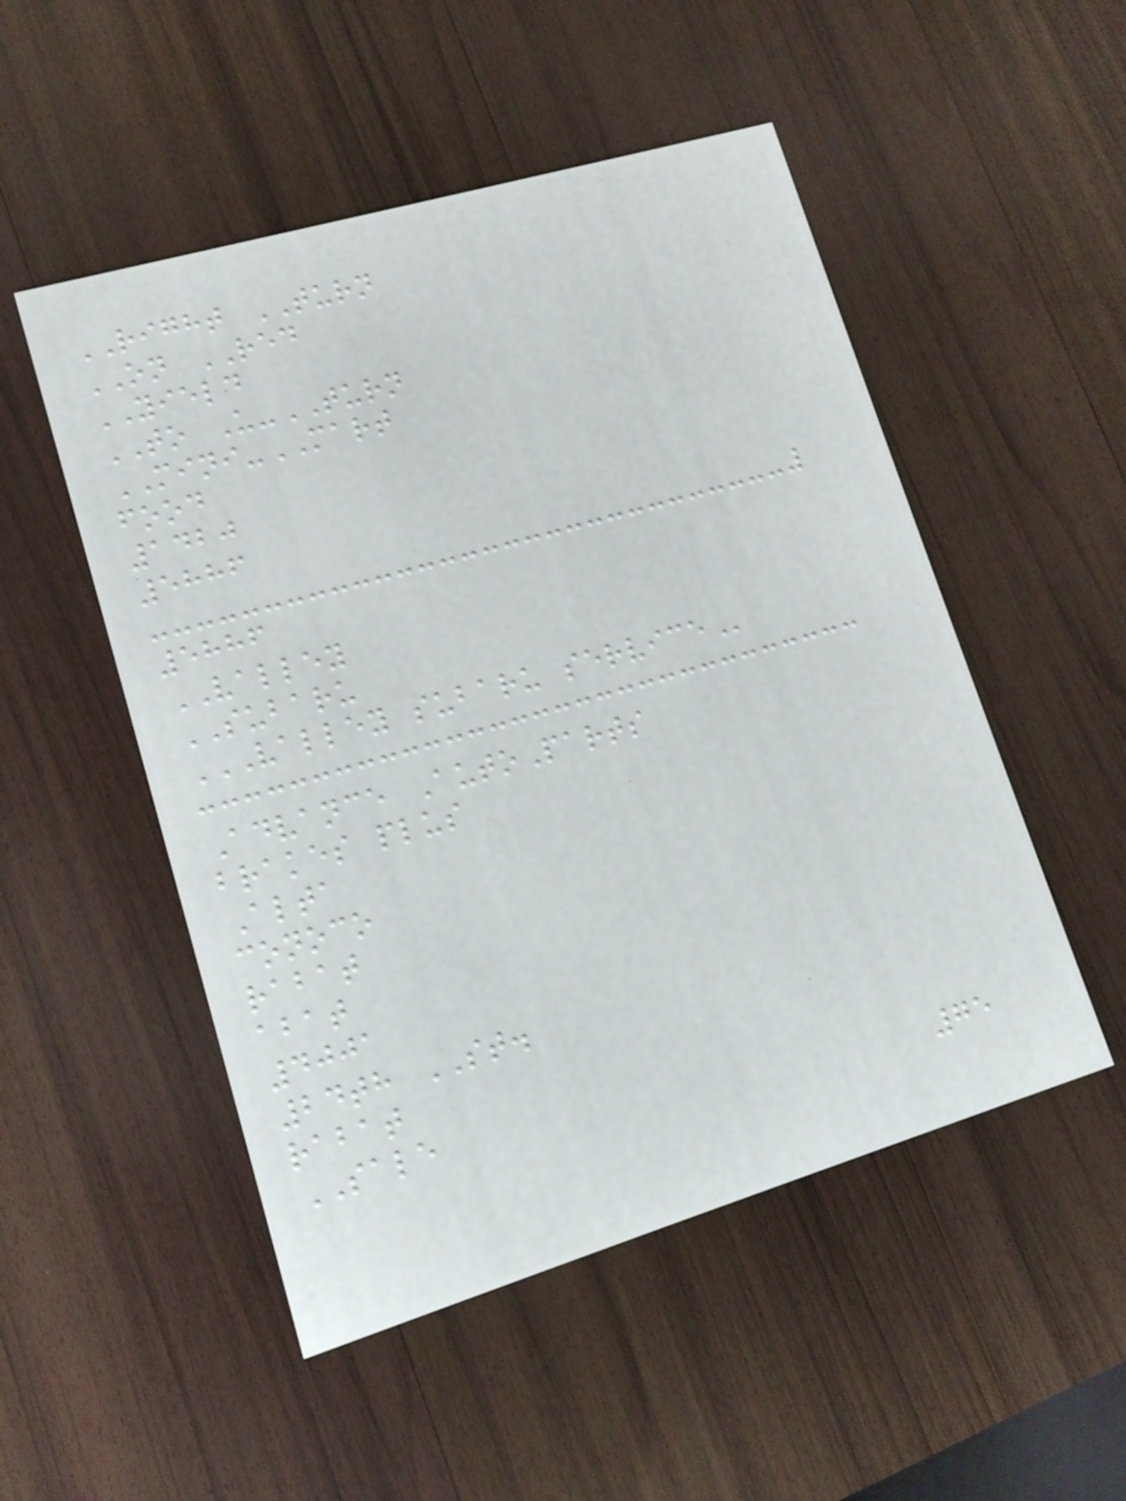RIGHT TURN
ON RED
YIELD
TO U-TURN
MINI-MART
food
1420
5886
5886
VALLEY
SUBARU
VALLEY SUBARU SERVICE
Advance AutoParts
brakes plus
Alta
conoco
rabat
abat
4001
24th ST.
rabat
SALE
75
